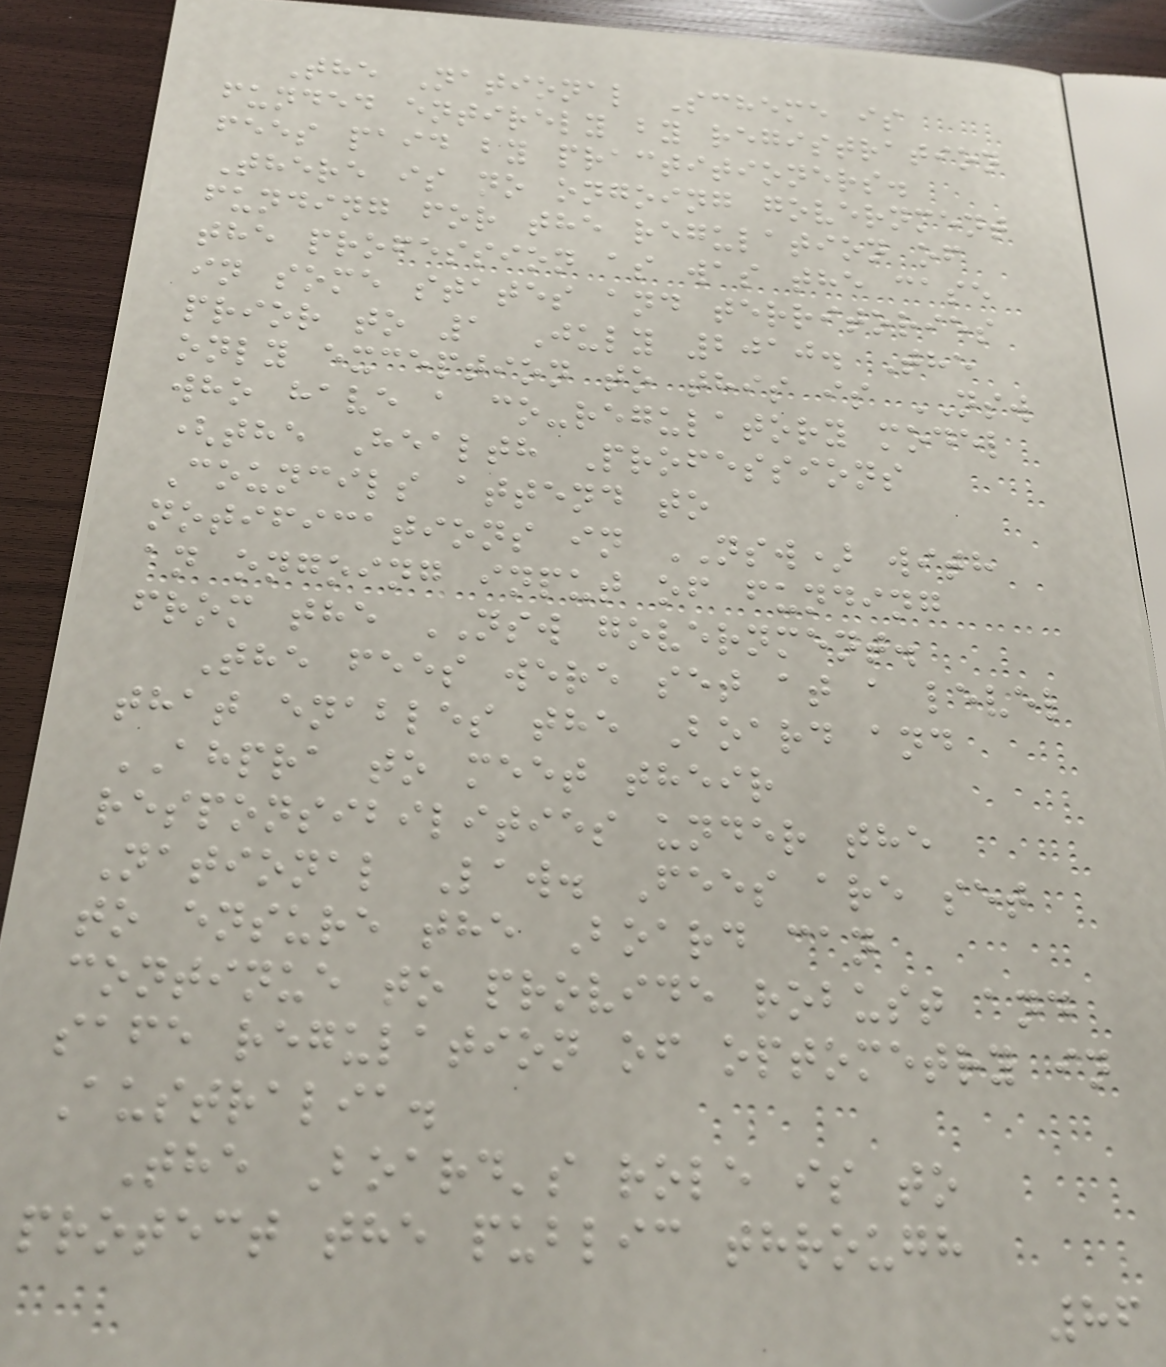The National Scheme is
funded entirely by registration
fees paid by practitioners.
There is no ongoing government
funding for the regulation of
the profession as was the case
in some states and territories
prior to 1 July 2010. The
only exception to this is NSW
who have a co-regulatory model
(the Health Professions
Councils attend to
notifications in NSW) with
an ongoing input of funding
from the NSW government.
The fees were set at a level
that enables the Board and
AHPRA to meet their
responsibilities under the
National Law. Fees are set
to ensure the Board can
continue to provide robust and
safe regulation of optometry in
Australia.
The Board's role is to
protect the public through
86
